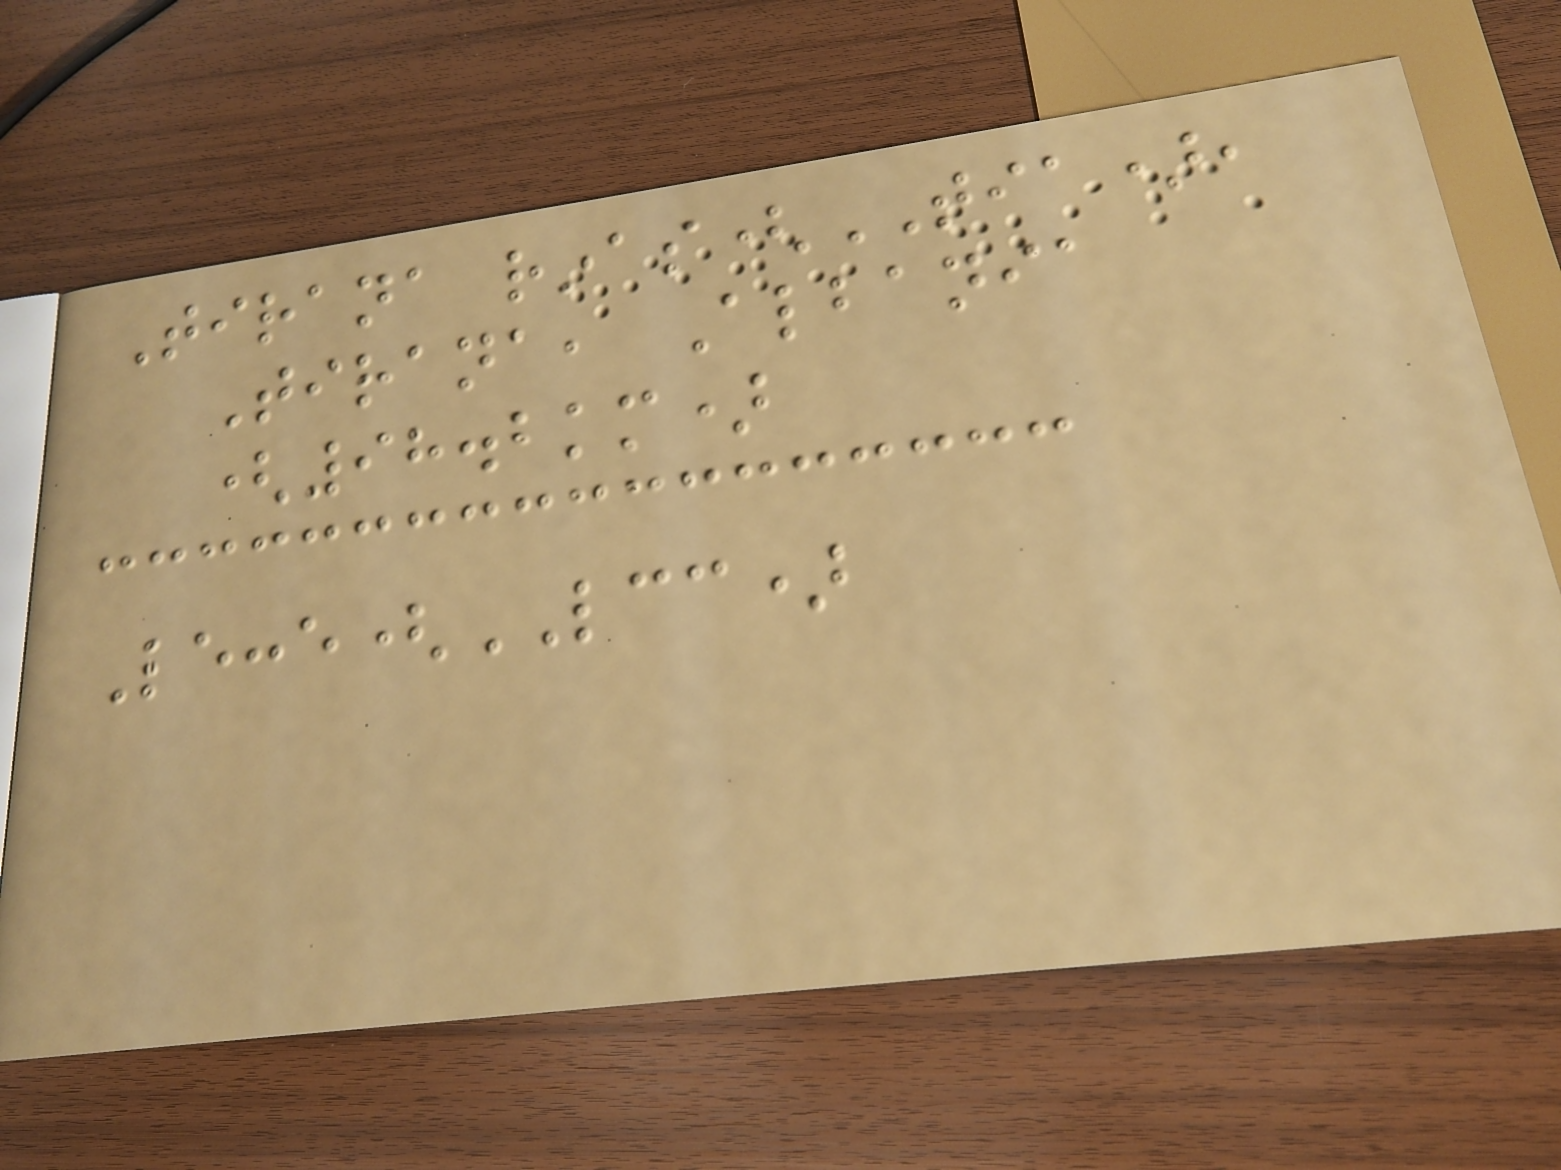Tirana rinas(TIA),
Tirana, Albania
(98.2km)
Lecce(LCC)
